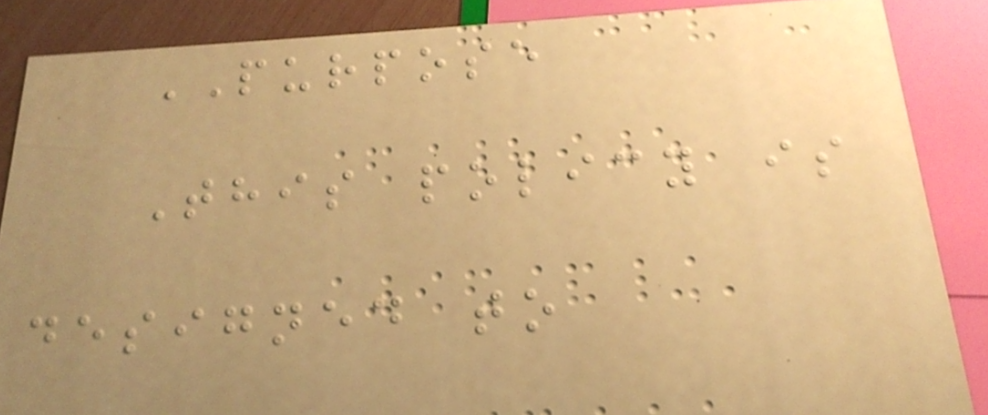PURPOSE
This policy is
designed to
